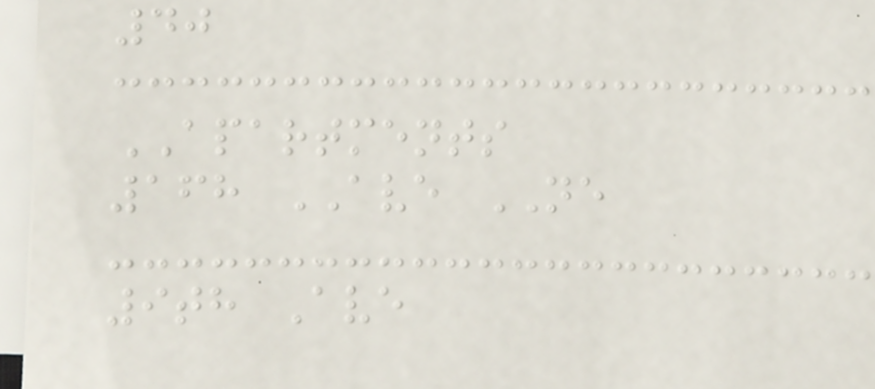40
APARTMENTS
168 AVE NE
9th Ave
